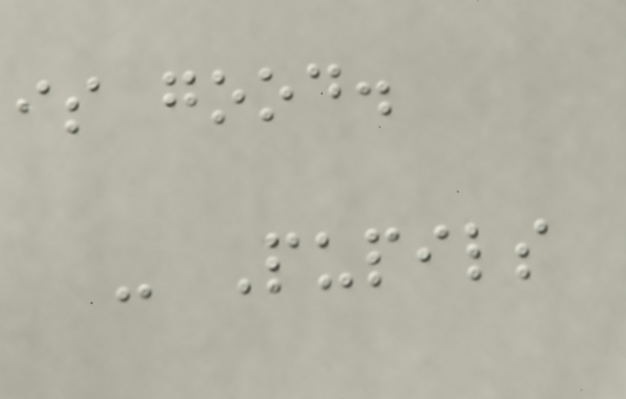is good.
- Pupils
